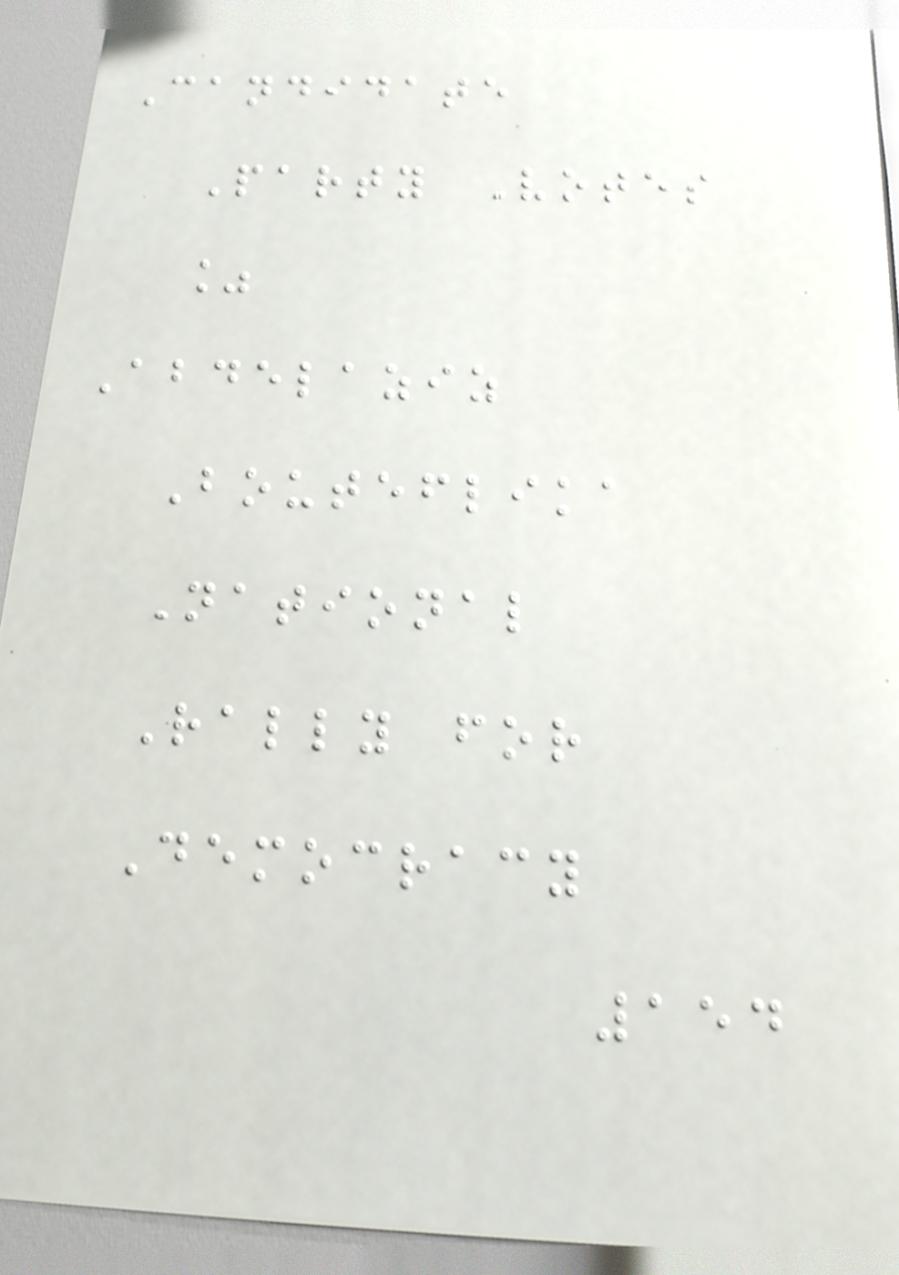Candidate
Party Votes
%
Abdelaziz
Bouteflika
National
Rally for
Democracy
154
